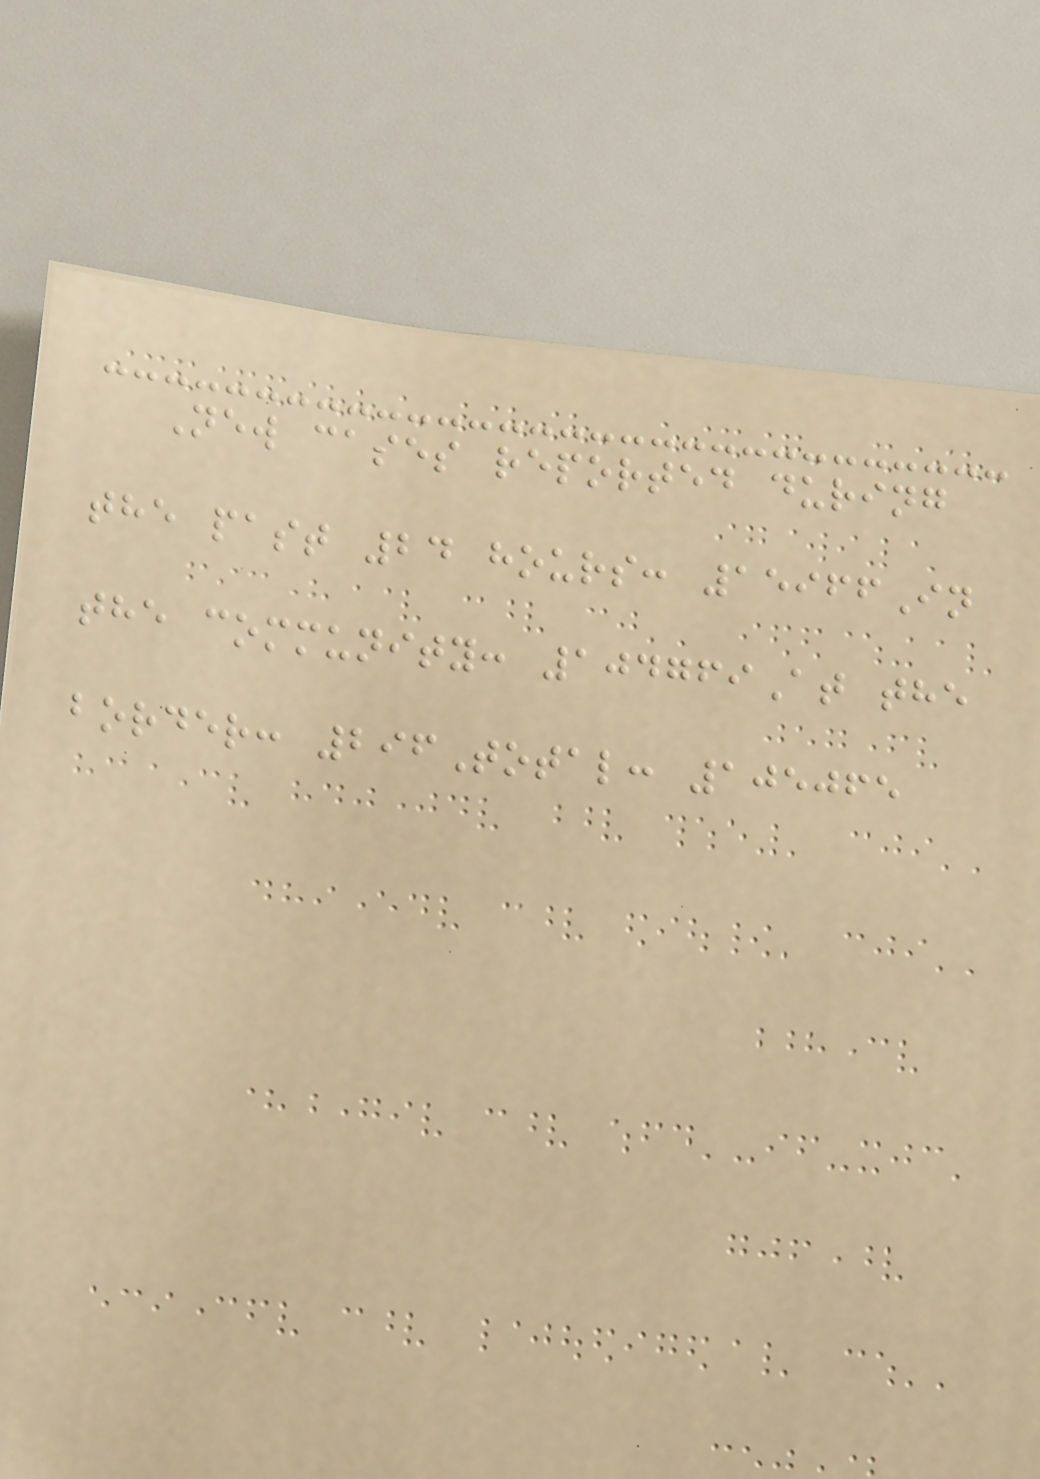New cases reported during
the past 24 hours: 15966In
the community: 104769At the
border: 296Total: 105065
